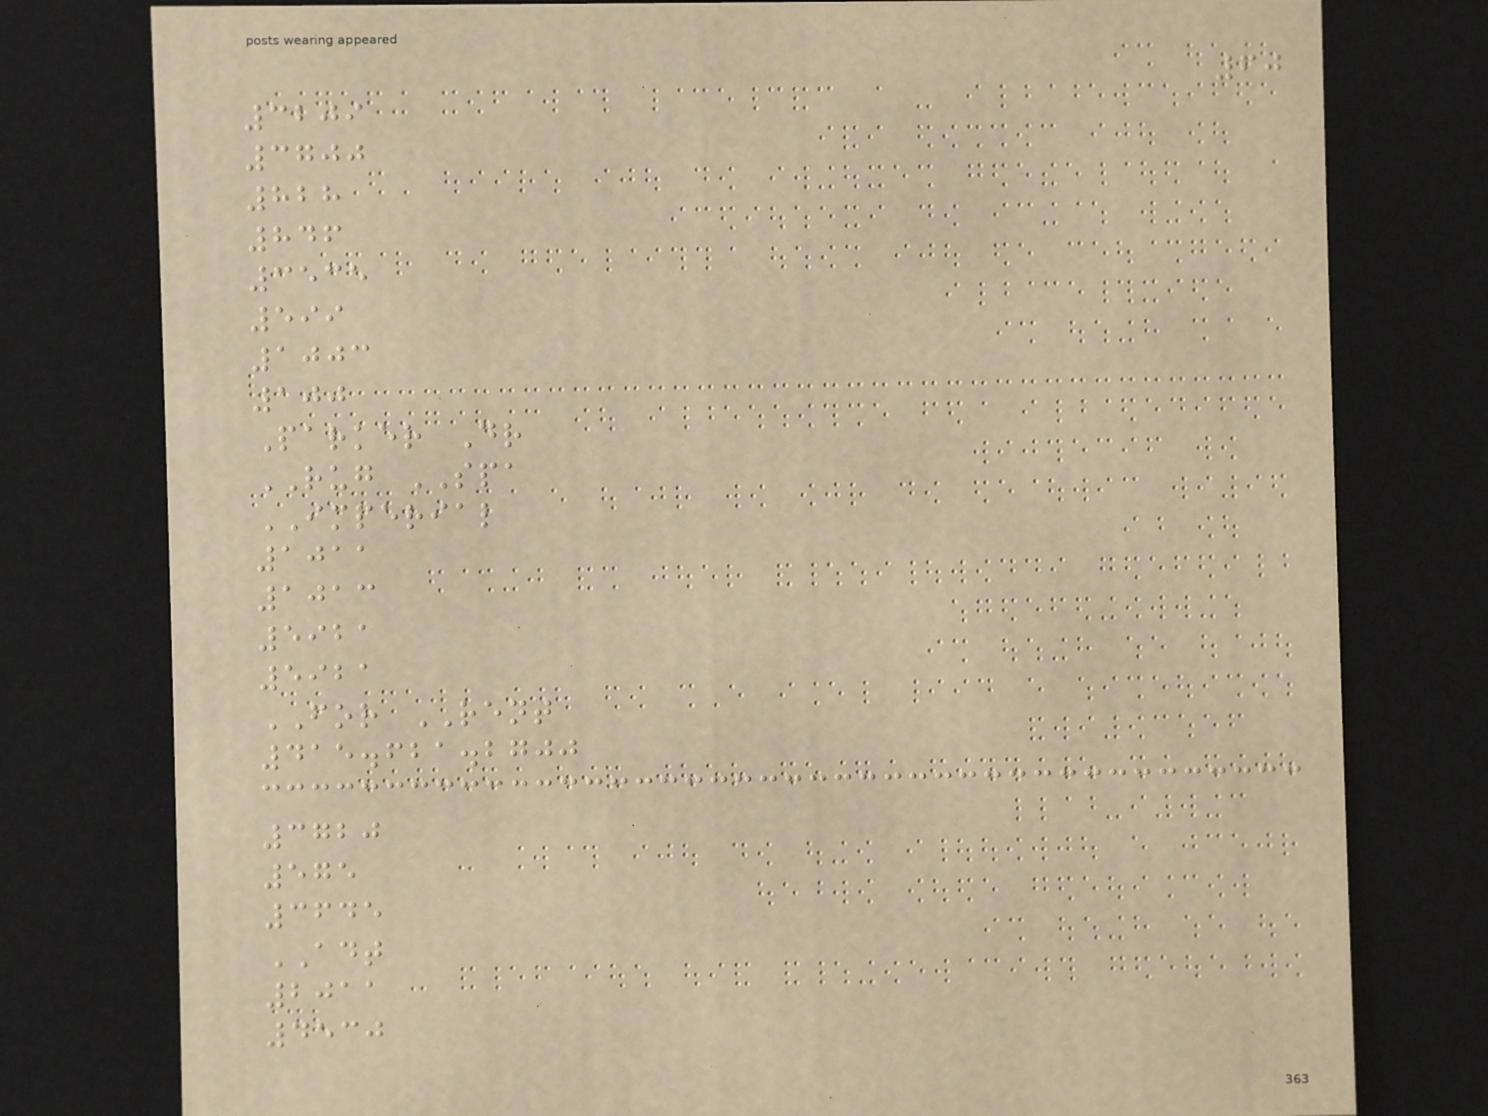60
3209
3700
828
846
3535
599
1003
100
Parker Dr
RUG SPA
IMPERIAL
1011
1013
5921
5921
FOR RENT
415.621.2700
3720
575
3645
ADT
2011
4530
